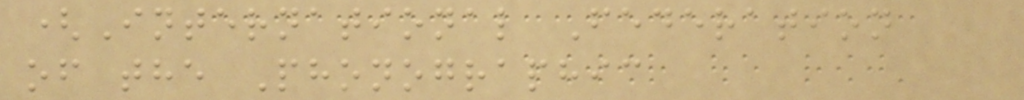(International Federation
of the Phonographic
